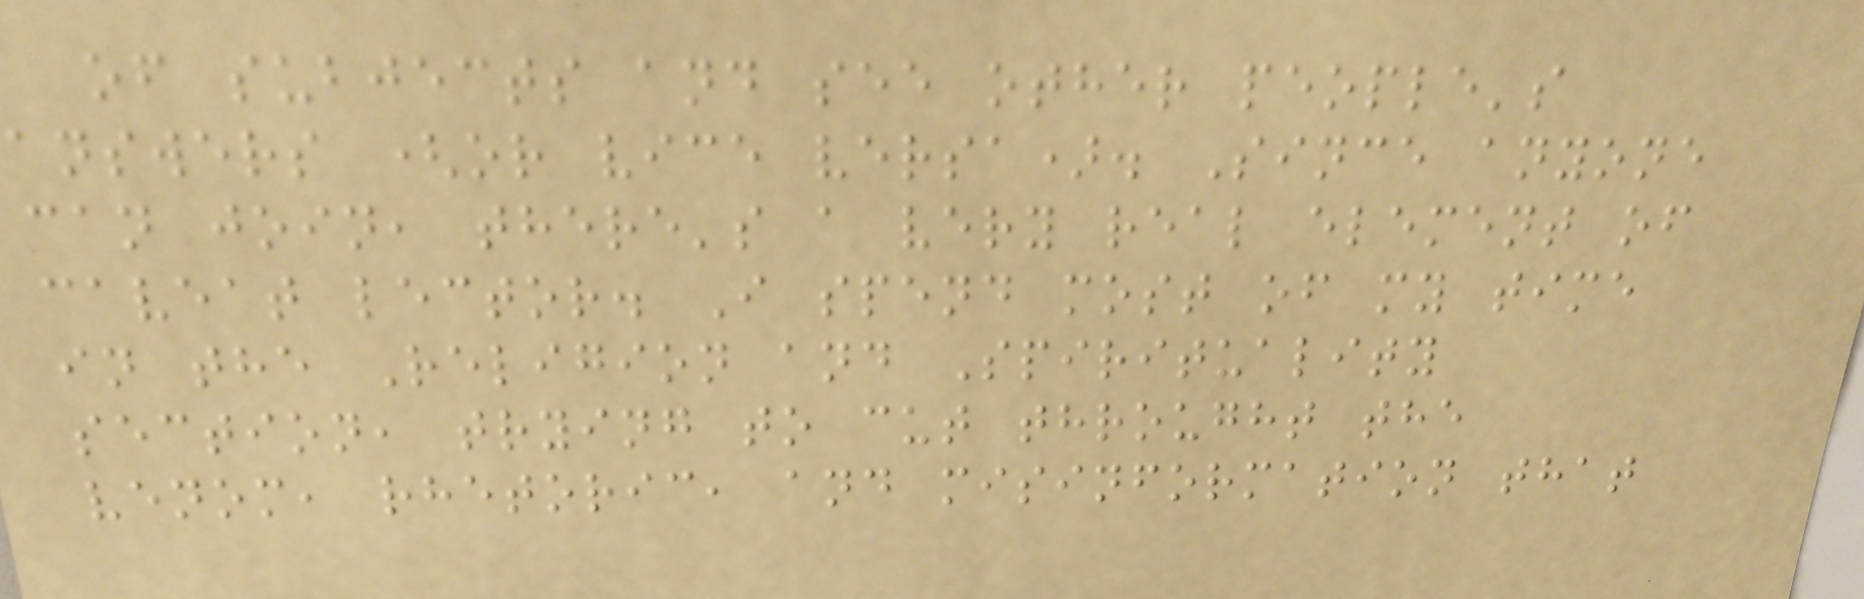of subjects and see other people's
answers (or vice versa). Since anyone
can join, there's a very real element of
caveat lector. I spend most of my time
in the Religion and Spirituality
section, trying to cut throught the
venom, rhetoric, and misinformation that
